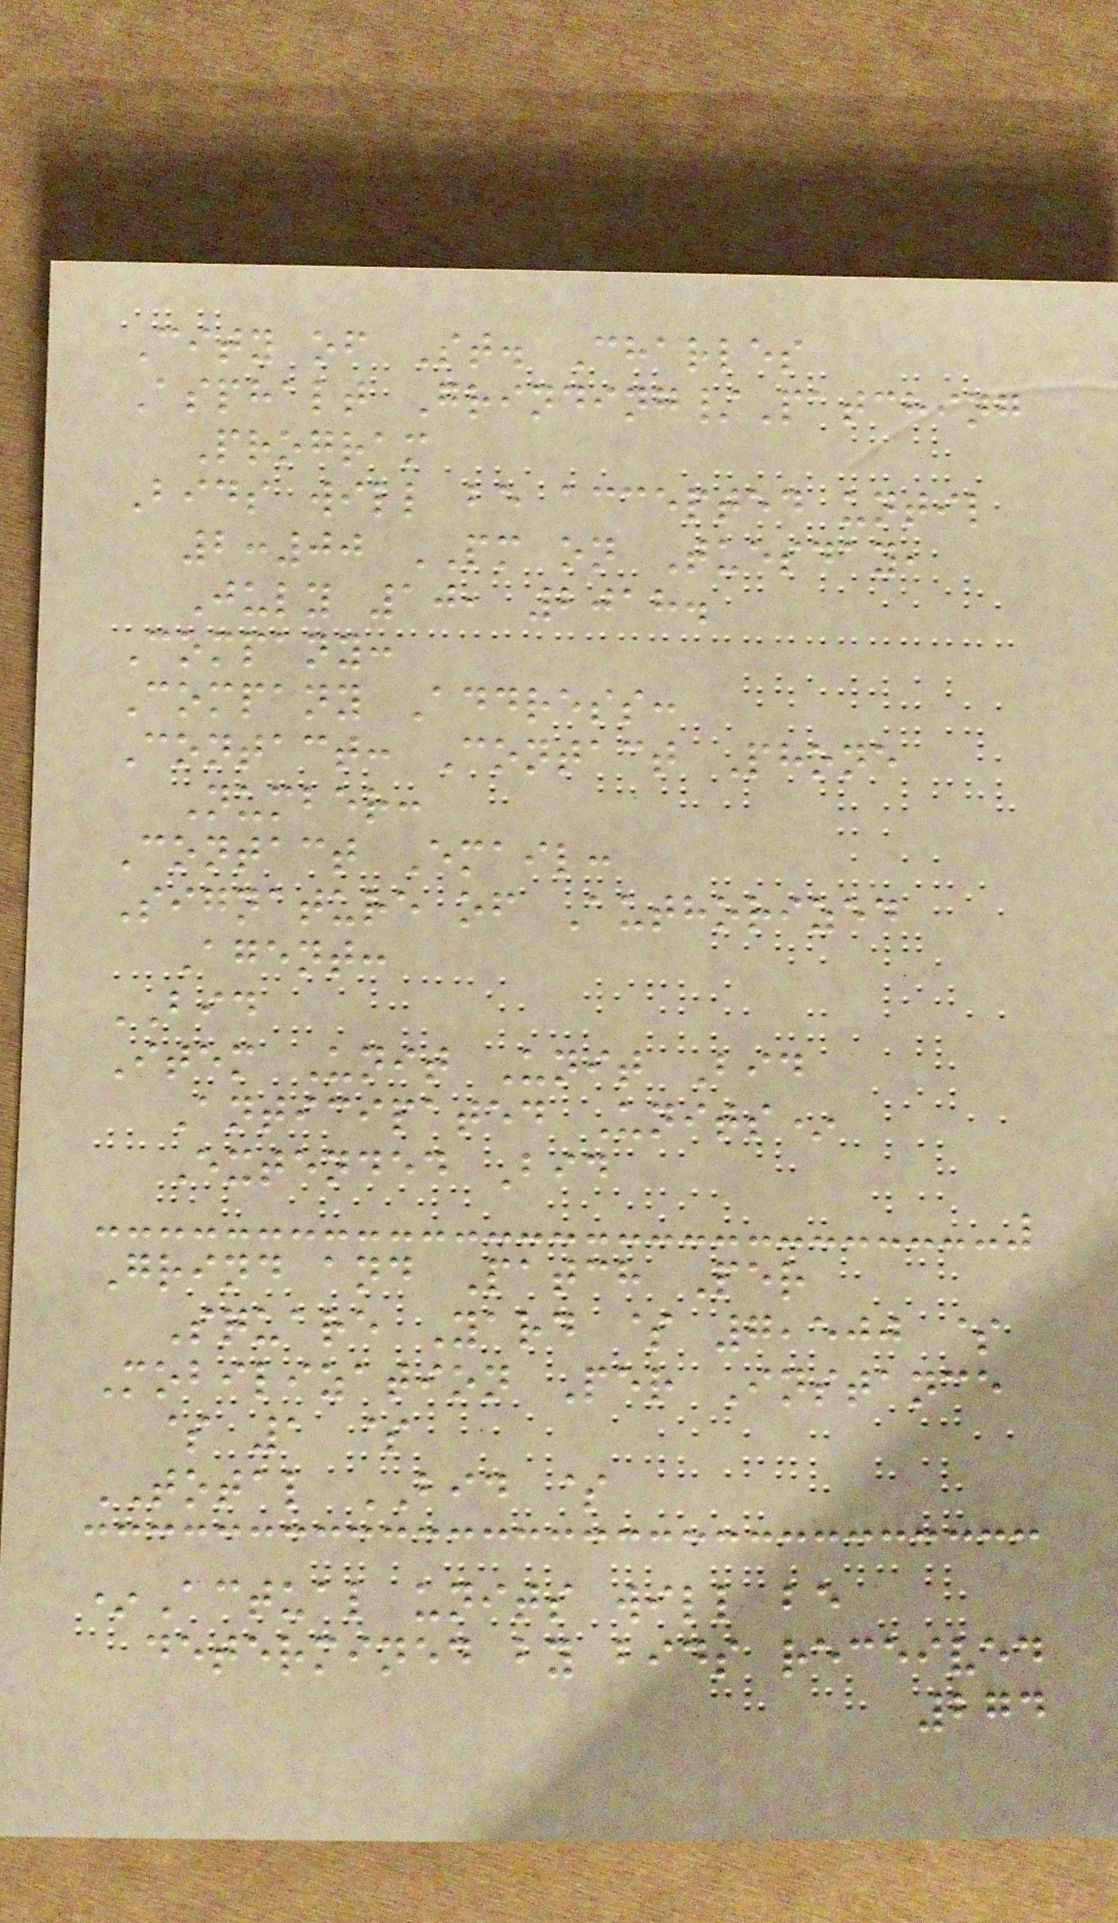City of St. Charles
Asphalt Grinding/Patching
Program
Bids will be accepted until
2:00 PM on Tuesday,
July 10, 2018.
Company:
Company Address:
Contact: Contact Phone
Number:
Contact Email:
Signature of Authorized
Agent:
BID
Item Unit Unit Bid
Anticipated Units*
Extended Bid
Grind and Patch Per
Square Yard $ 7,500 $
Mobilization Per Instance
$ 1 $
TOTAL BID $
*Actual units will be
determined by bids received
274
